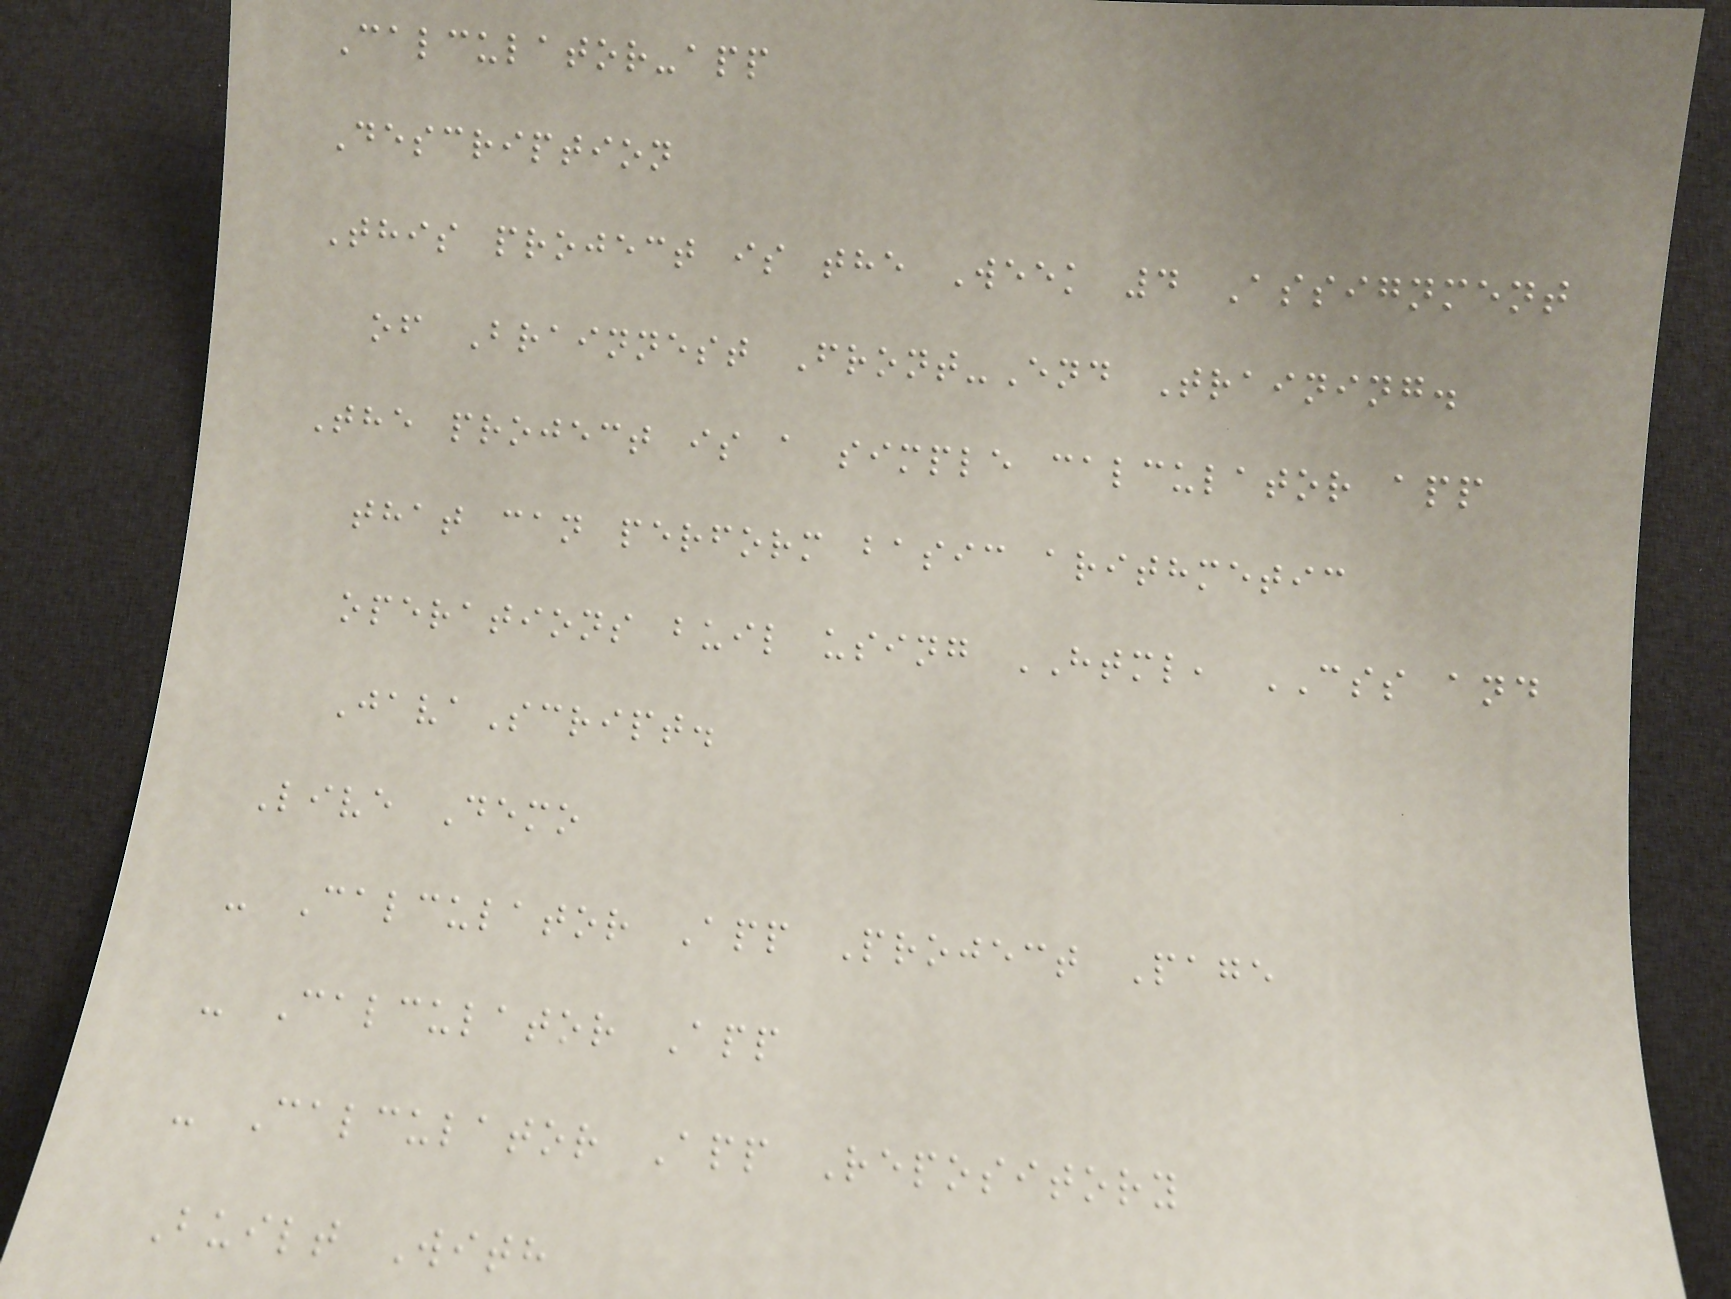Calculator-app
Description
This project is the Week 4 Assignment
of Brainnest Front-End Training.
The project is a simple calculator app
that can perform basic arithmetic
operations buil using HTML, CSS and
JavaScript.
Live Demo
- Calculator App Project Page
- Calculator App
- Calculator App Repository
Built With
